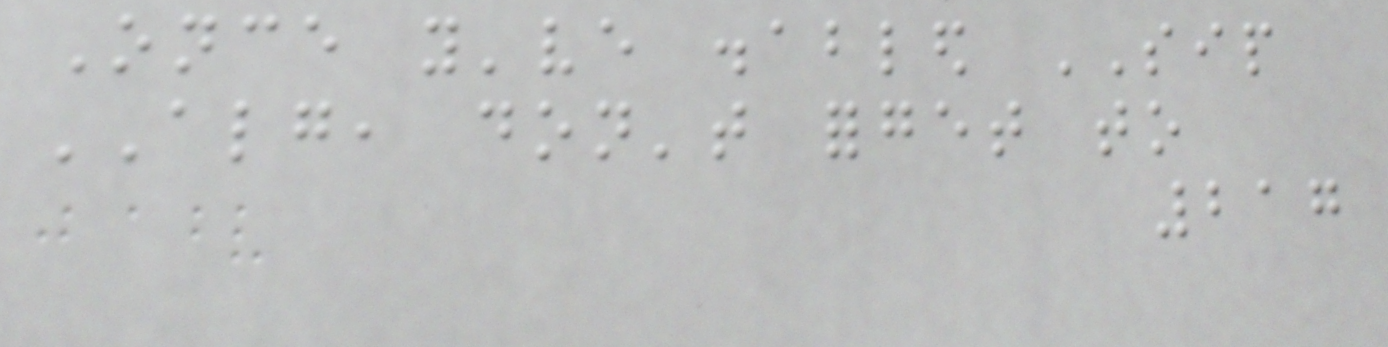Once you've disabled SIP
ALG, don't forget to
217
